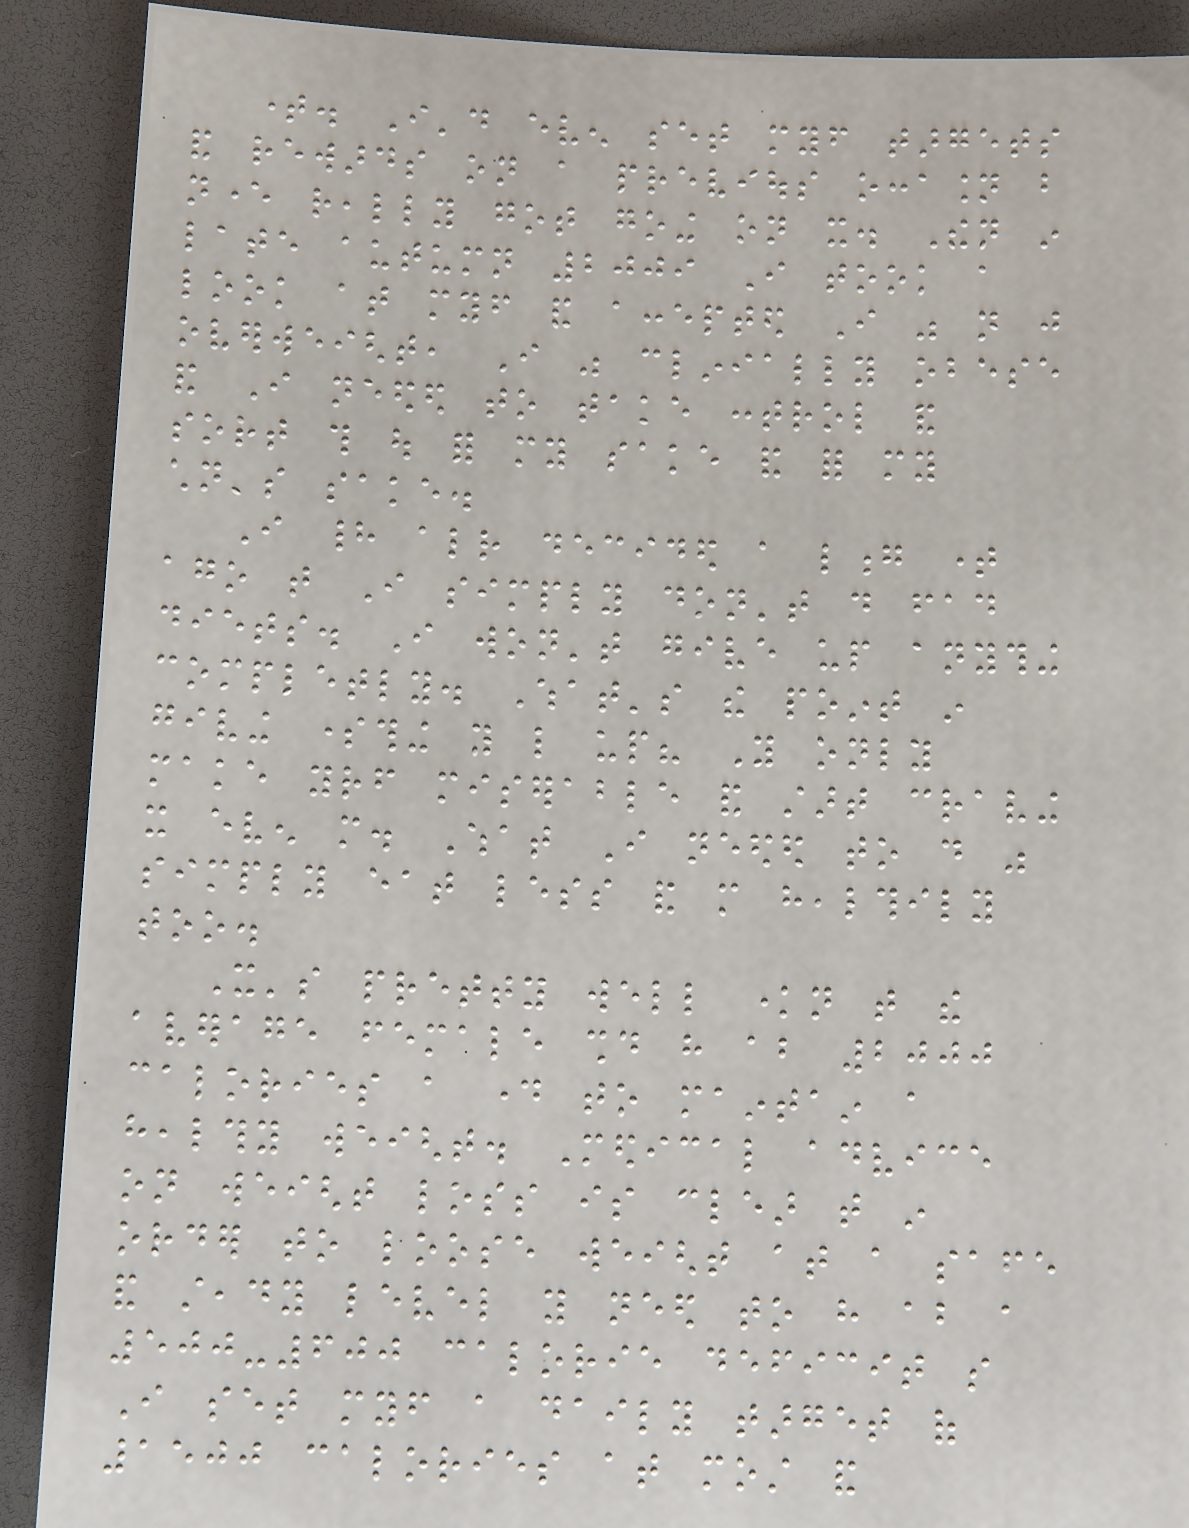time. I'd even set myself targets
and rewards on a previous occasion but
never really got going on it. Then in
late autumn 2009 I took a
look at myself and accepted I was not just
overweight, I was clinially obese
and I needed to take control and
sort this out for my sake and for my
children's sake.
I had already decided a long time
ago that I simply don't do fad
diets. I won't give up anything
completly. What's the point in
giving something you like up? You only
make yourself miserable and start craving
it even more. What I needed to do was
simply eat less and more healthily
too.
It's pretty well known that the
average female should have about 2000
calories a day to maintain a
healthy weight. Medical advice
on weight loss is clear that in
order to loose weight at a safe
and steady level you need to have about a
500-600 calorie deficit so
I set myself a daily target of
1500 calories at most and
